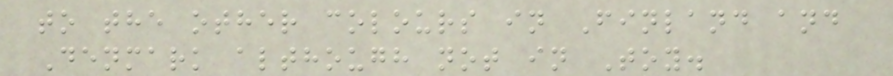to the other colours in Finland and
Denmark although not in Toy.
